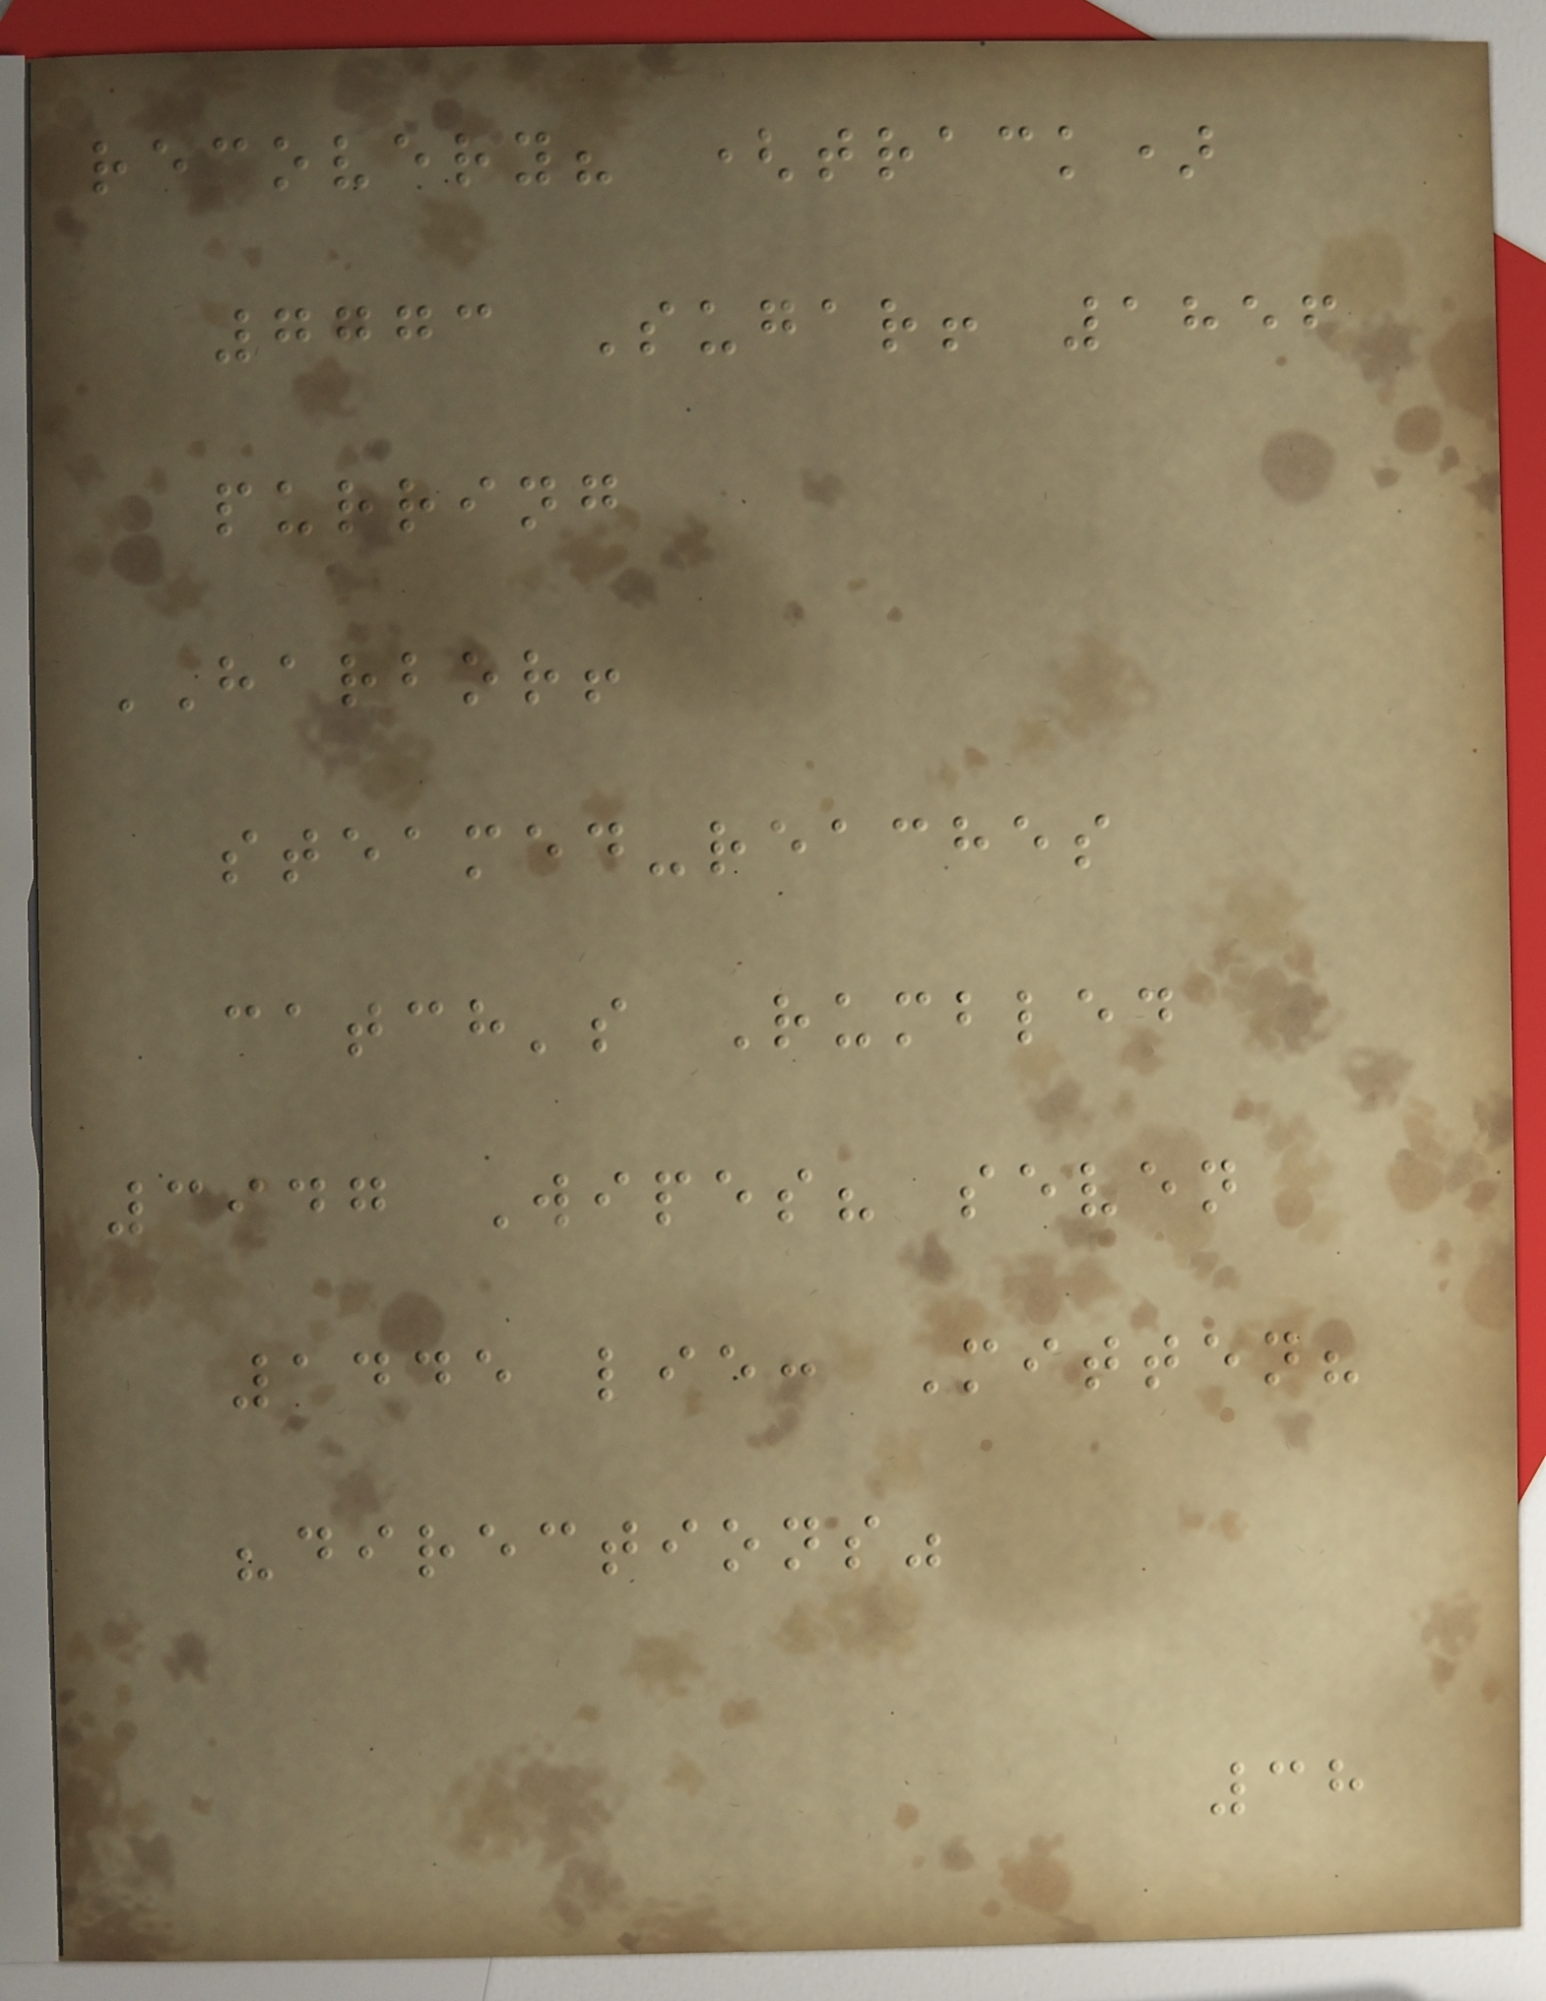recovery? (track)
7773 Sugar! 1856
purring
HARBOR!
steamed-reaches
catch's Rumbled
3947 Wipes? seven
1445 lie: Mitten?
"directions"
38
